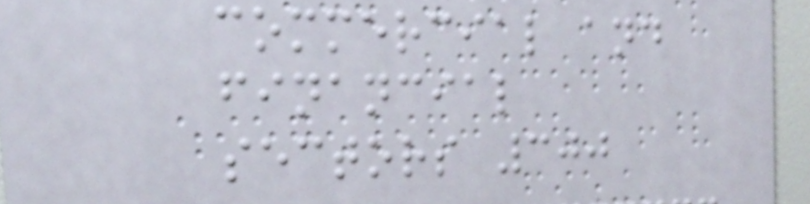commercial and
financial
sectors 300
